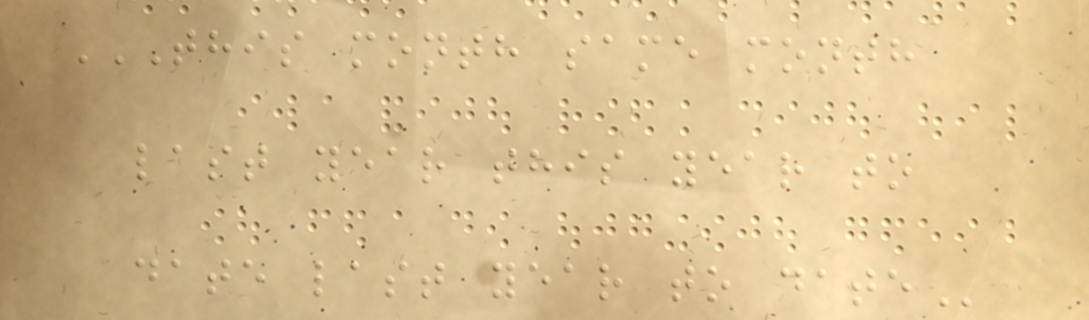THIS MONTH SAME MONTH
LAST YEAR THIS YEAR TO
DATE LAST YEAR TO DATE
